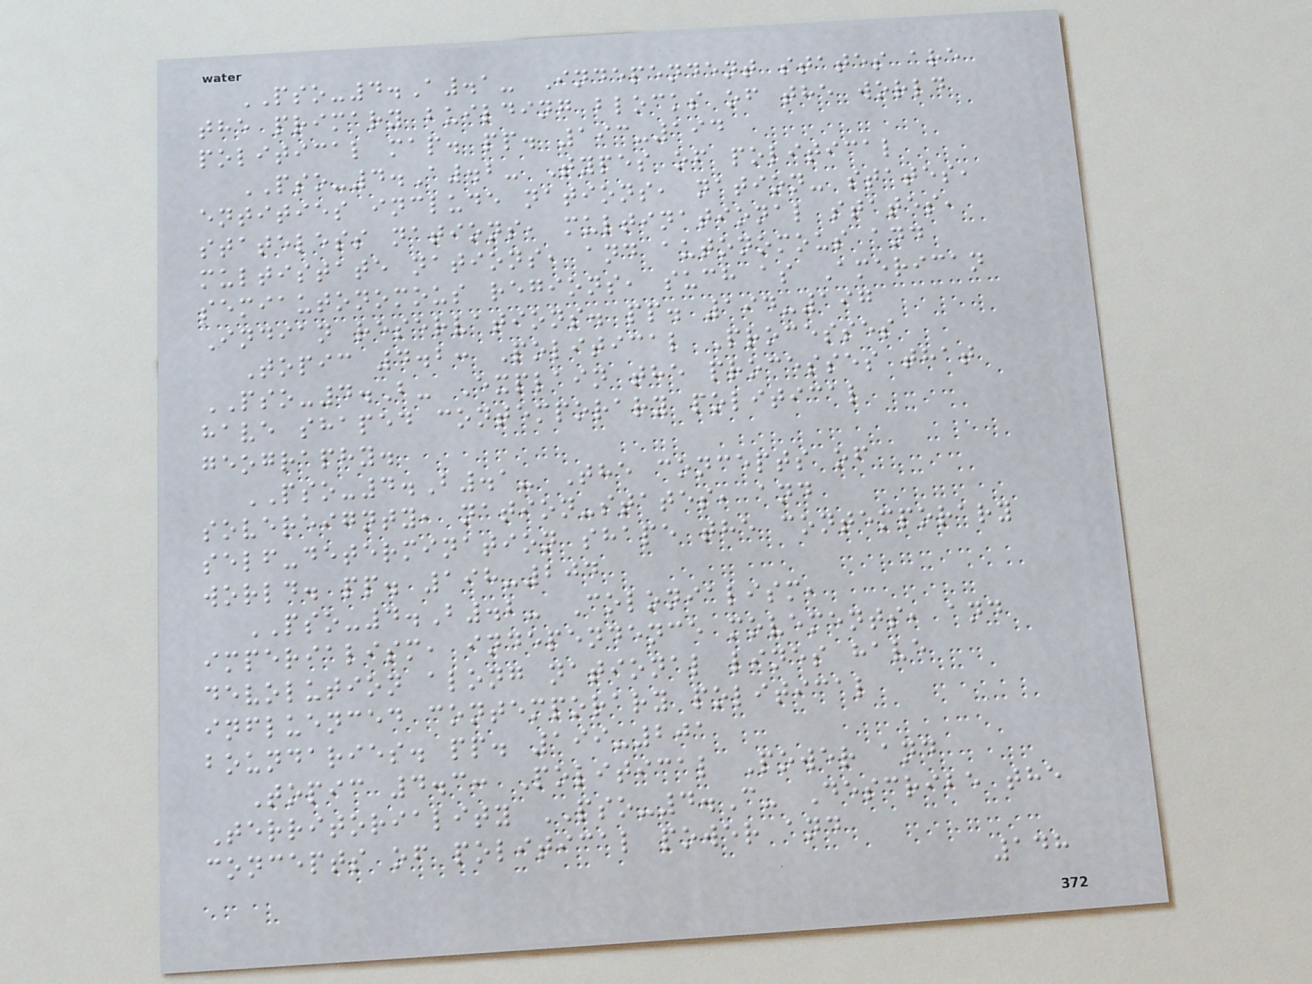PSO-4.A.1- Independent states are
the primary building blocks of the world
political map. pp. 193-194
PSO-4.A.2- Types of political
entities include nations, nation- states,
stateless nations, multinational states,
multistate nations, and autonomous and
semiautonomous regions, such as American
Indian reservations. pp. 194-197
Topic 4.2: Political Processes
PSO-4.B- Explain the processes that
have shaped contemporary political
geography.
PSO-4.B.1- The concepts of
sovereignty, nation-states, and
self-determination shape the contemporary
world. pp. 198-204
PSO-4.B.2- Colonialism,
imperialism, independence movements, and
devolution along national lines have
influenced contemporary political
boundaries. pp. 199-201
Topic 4.3: Political Power and
Territoriality PSO-4.C- Describe the
concepts of political power and
148
